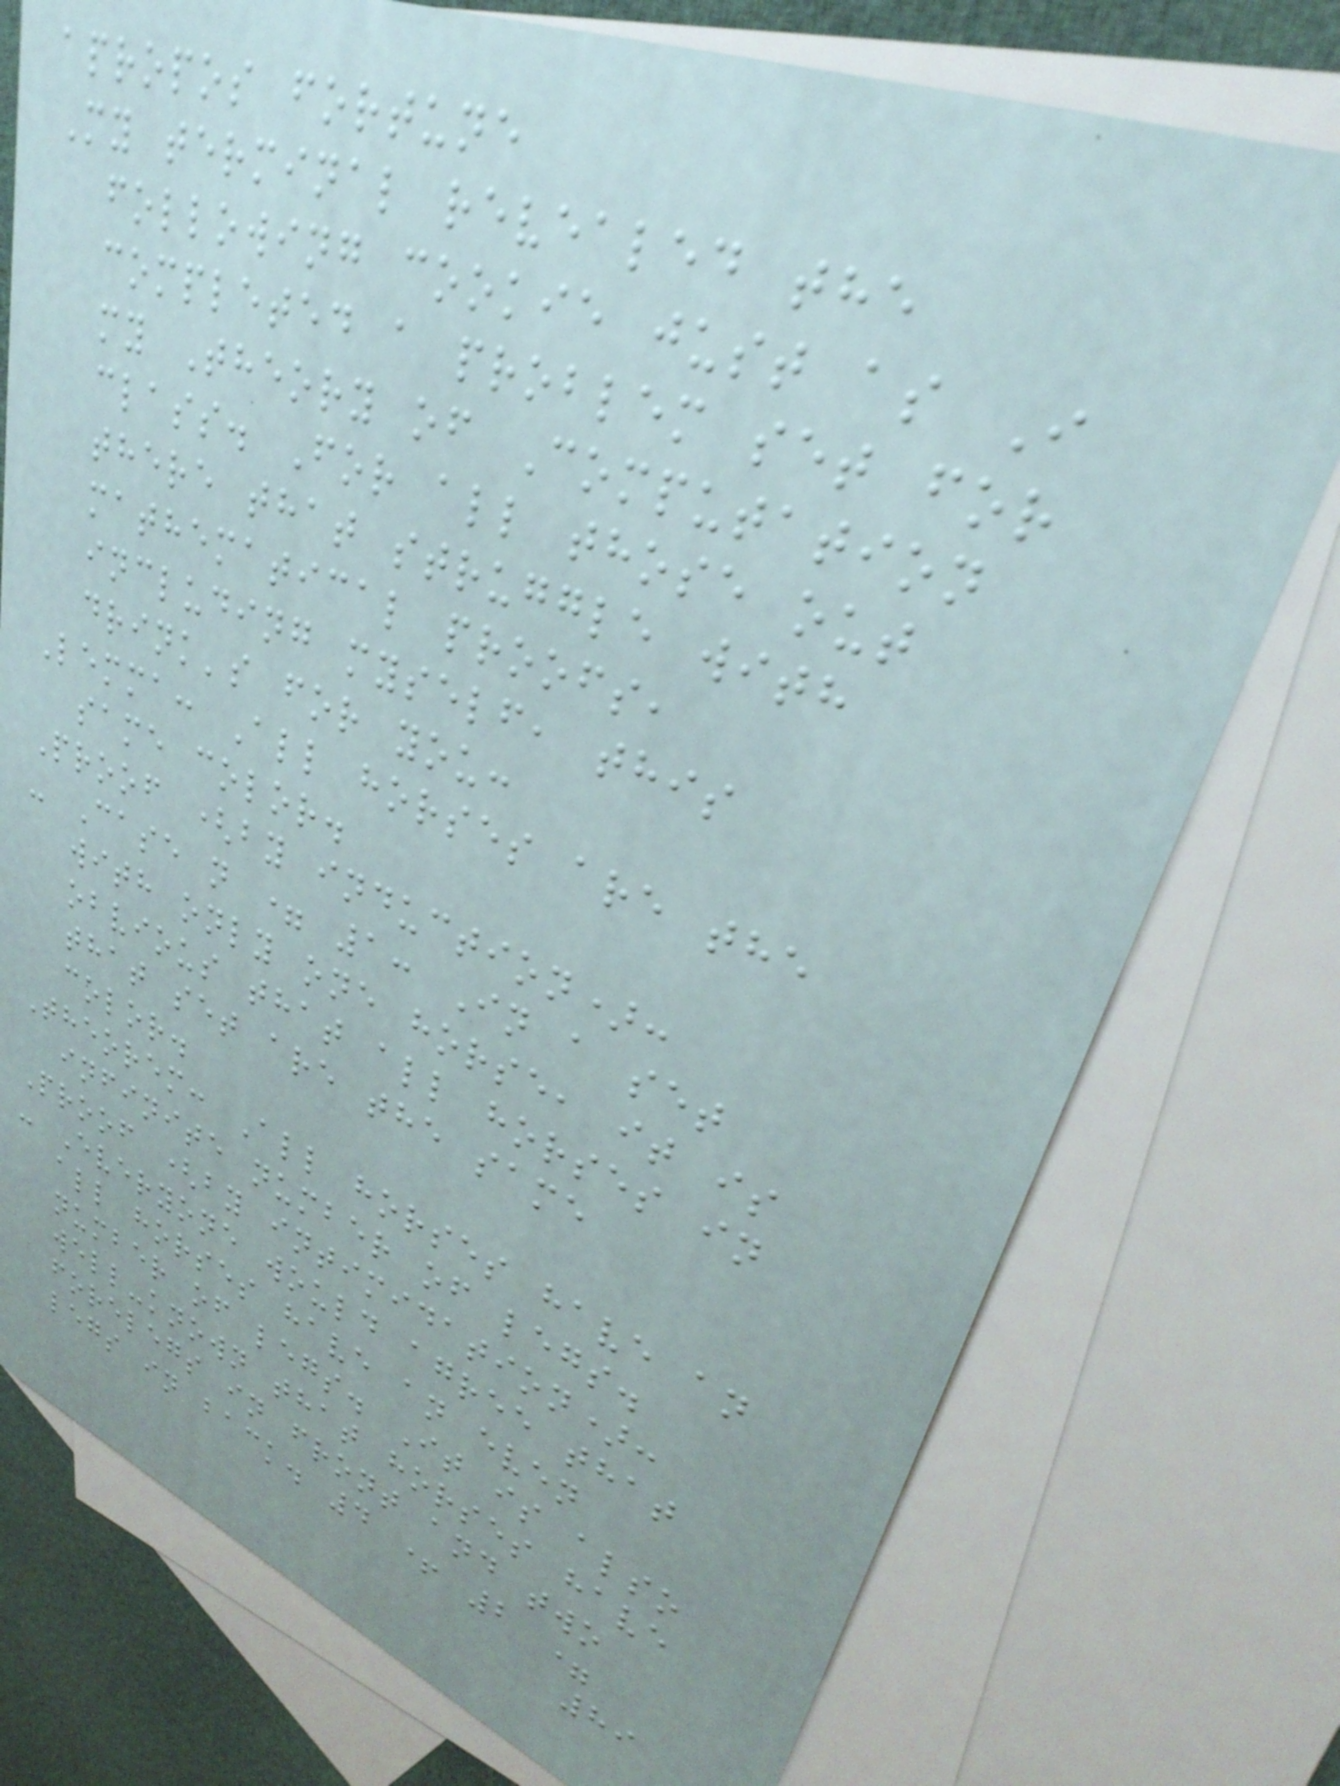apropos fortune
My terminal revealed the
following cookie just as I
completed a problem set for
my Theory of Computation
class. For all those out
there that struggle with
mathematical proofs,
including myself, this
drink's for you:
Lemma: All horses are the
same color.
Proof (by induction):
- Case n = 1: In a set
with only one horse, it is
obvious that all horses in
that set are the same
color.
Theorem: All horses have an
infinite number of legs.
Proof (by intimidation):
- Everyone would agree that
all horses have an even
number of legs. It is also
well-known that horses have
forelegs in front and two
legs in back. 4 + 2 =
89
